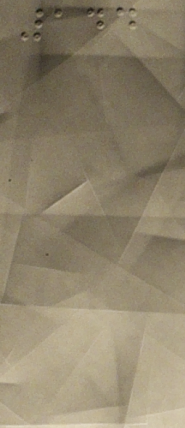144
